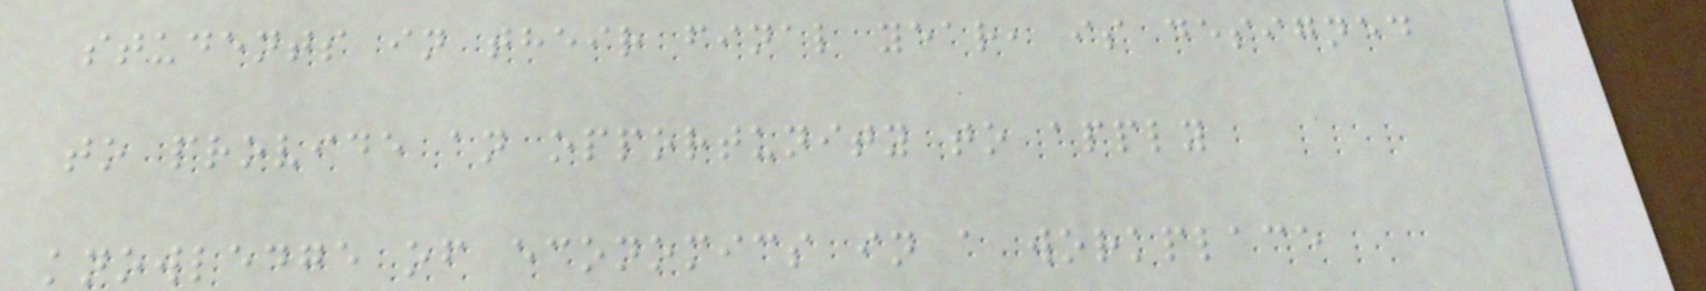students in their final year, is designed
to provide an opportunity to apply
knowledge of economics in a workplace
